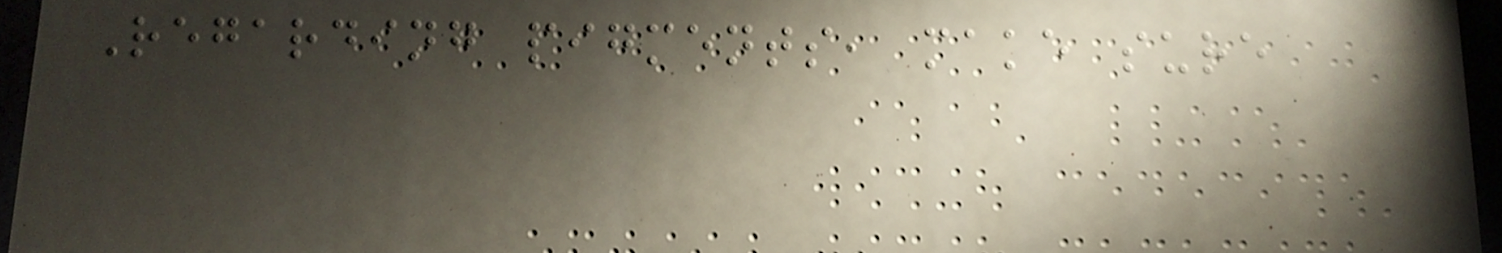Regarding pigments, make sure
